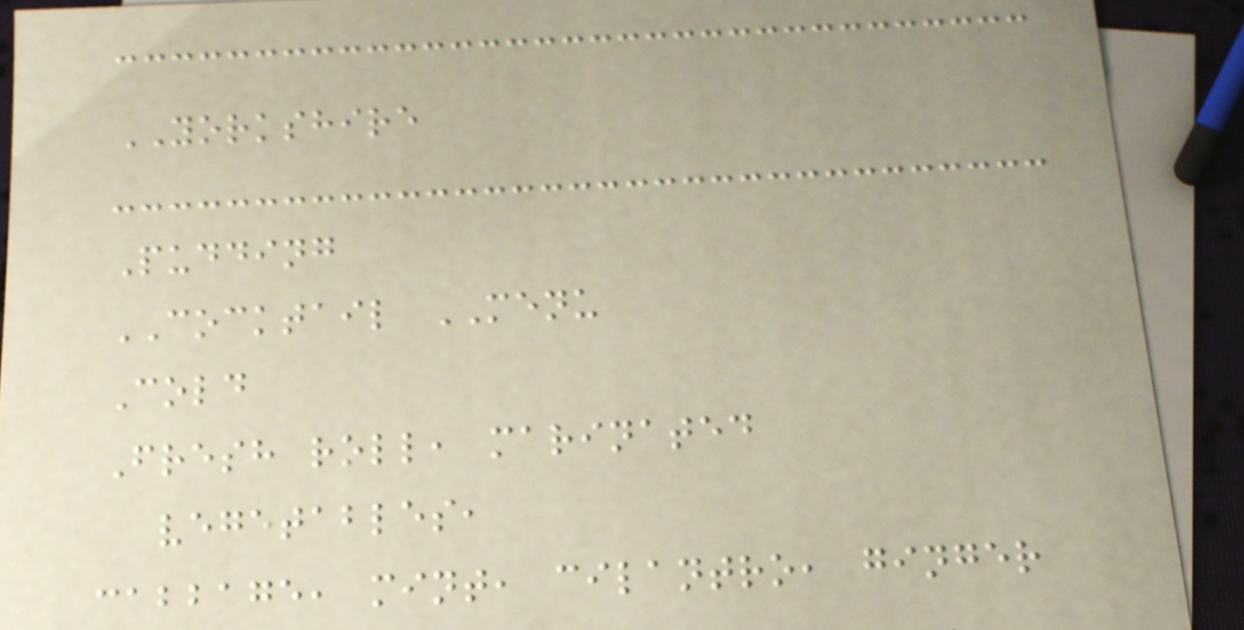YORKSHIRE
Pudding
COCKTAIL MENU
Cold
Fresh roll, marinated
vegetables,
cabbage, mint, cilantro, ginger
